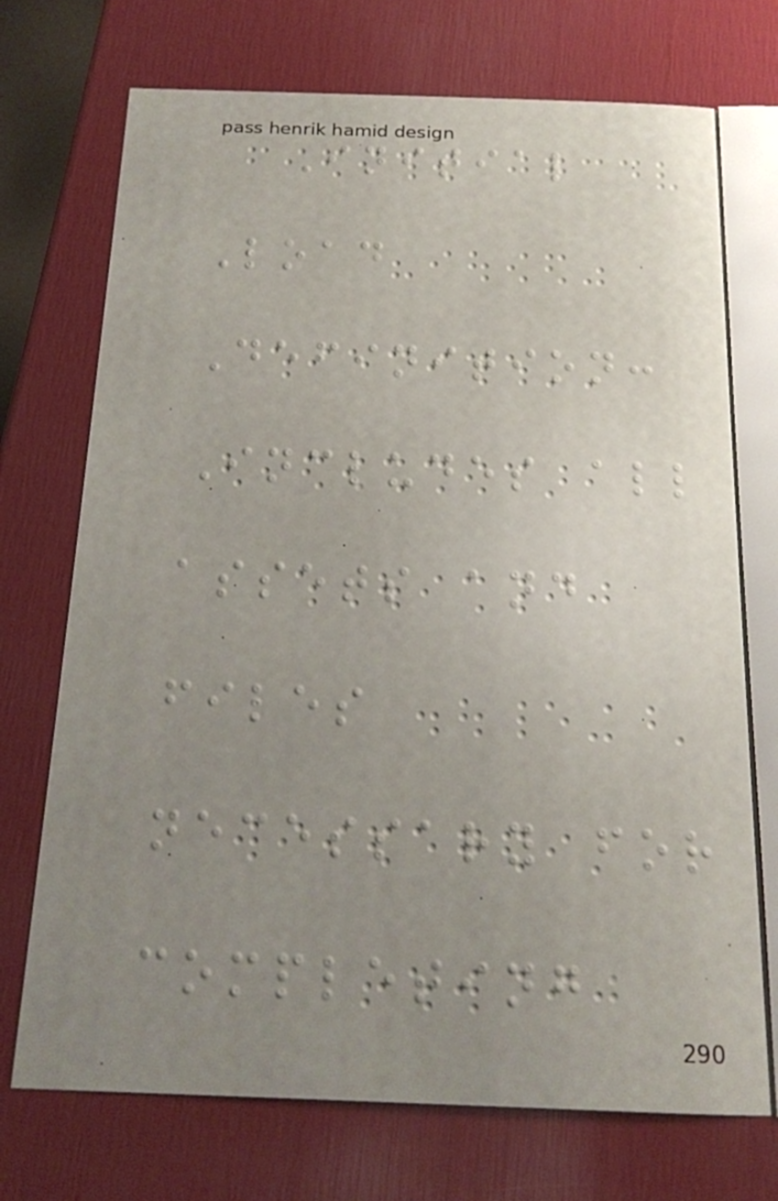Initial
Load
Definition:
Includes all
assets and
files
necessary for
completing
